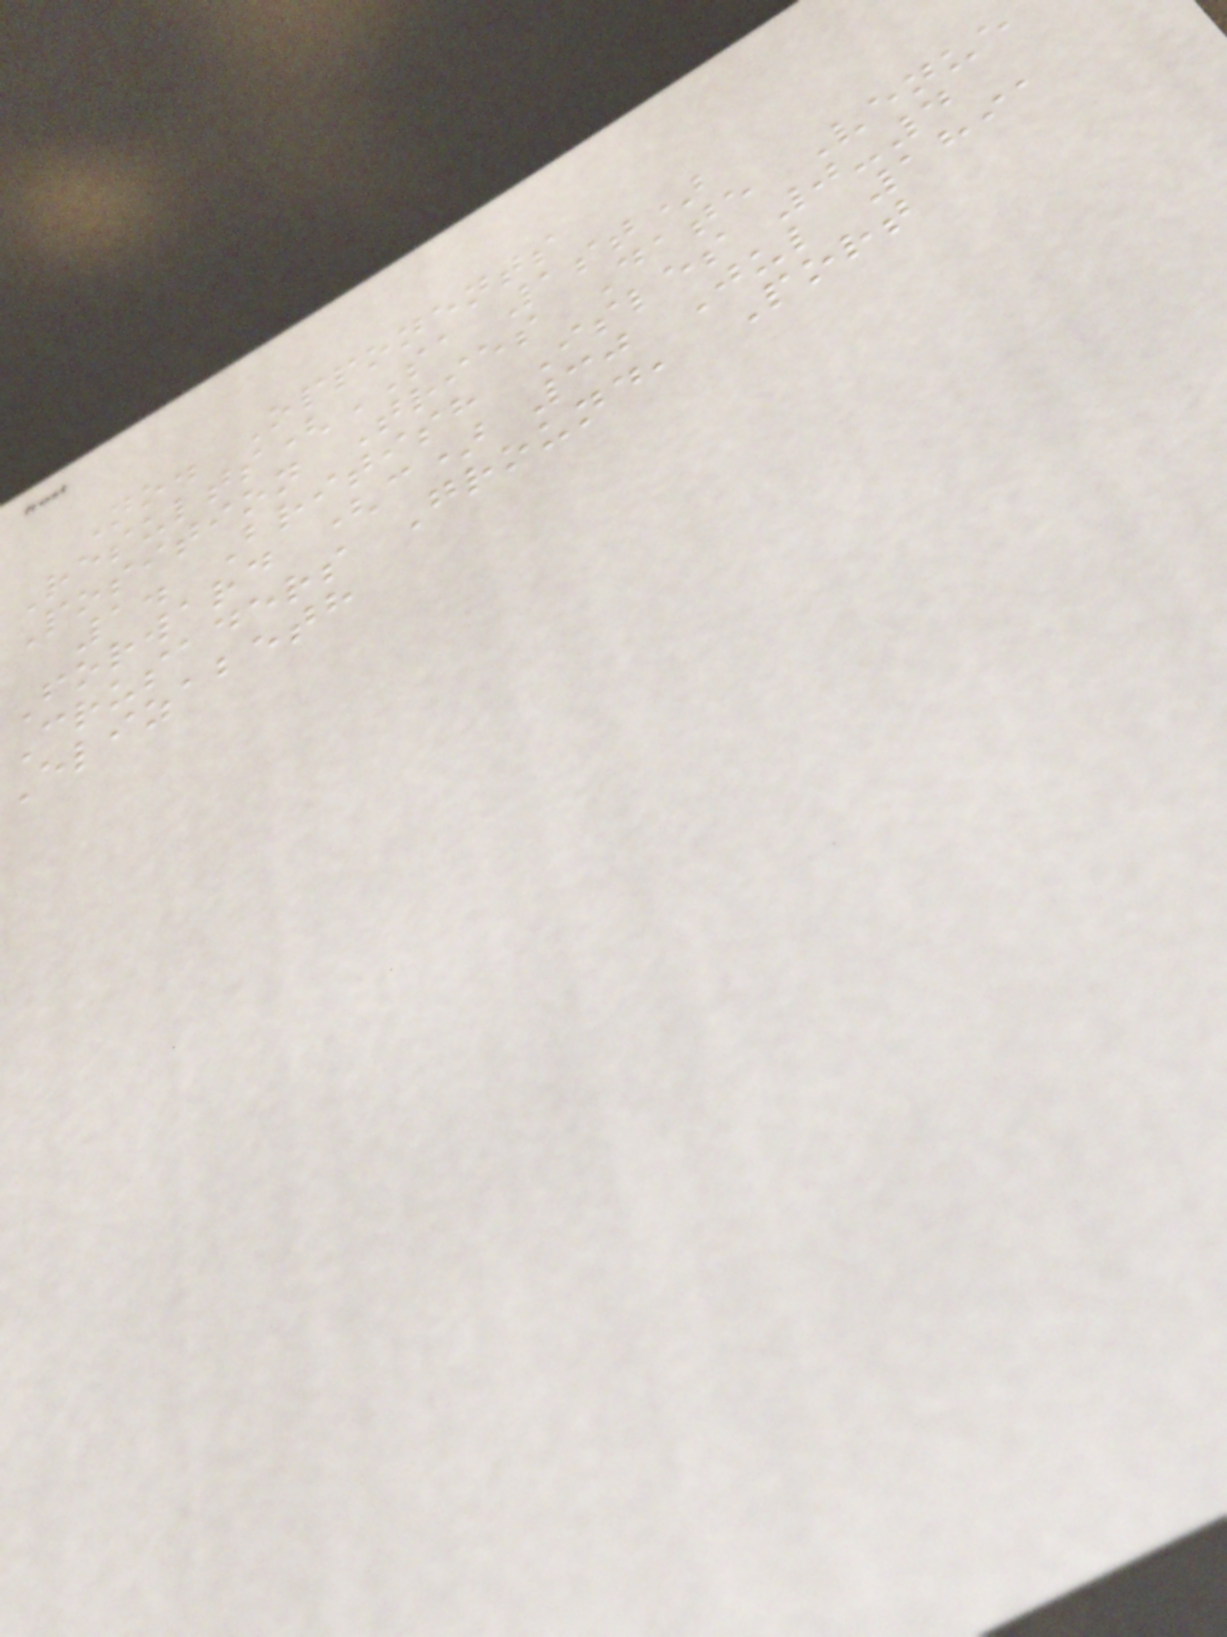No. Opponents
Results(SA 1st)
Position Tries Date Venue
1. British Isles 0-4
Forward (c) 30 Jul 1891
Crusaders Ground, Port
Elizabeth
